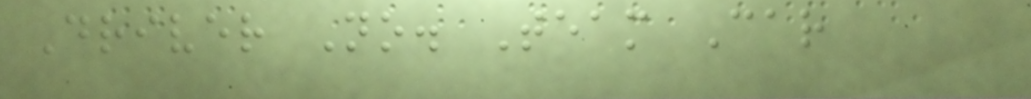Driver No. Team Car
